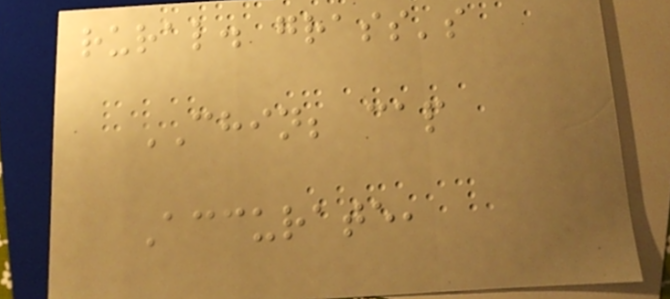rural. grass's
CHIN; cap
Accurate,
